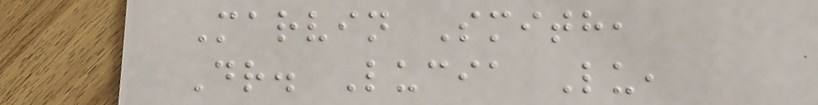Marvin Smith,
Dr. Lucia Lu,
